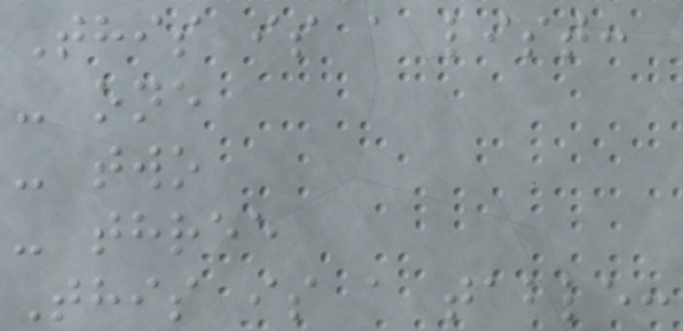This is a list:
- one
- two
- three
This is a table:
